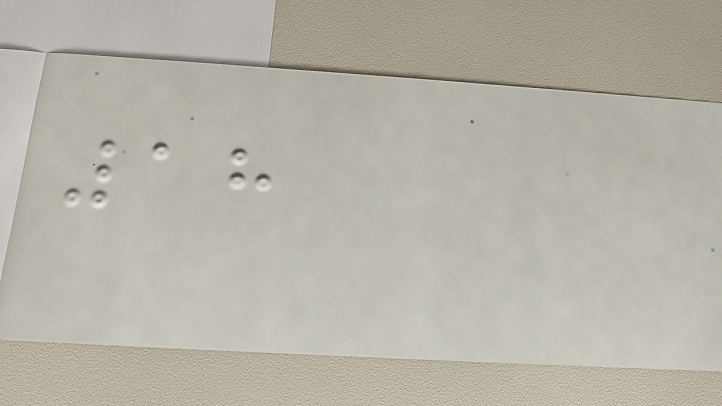18
